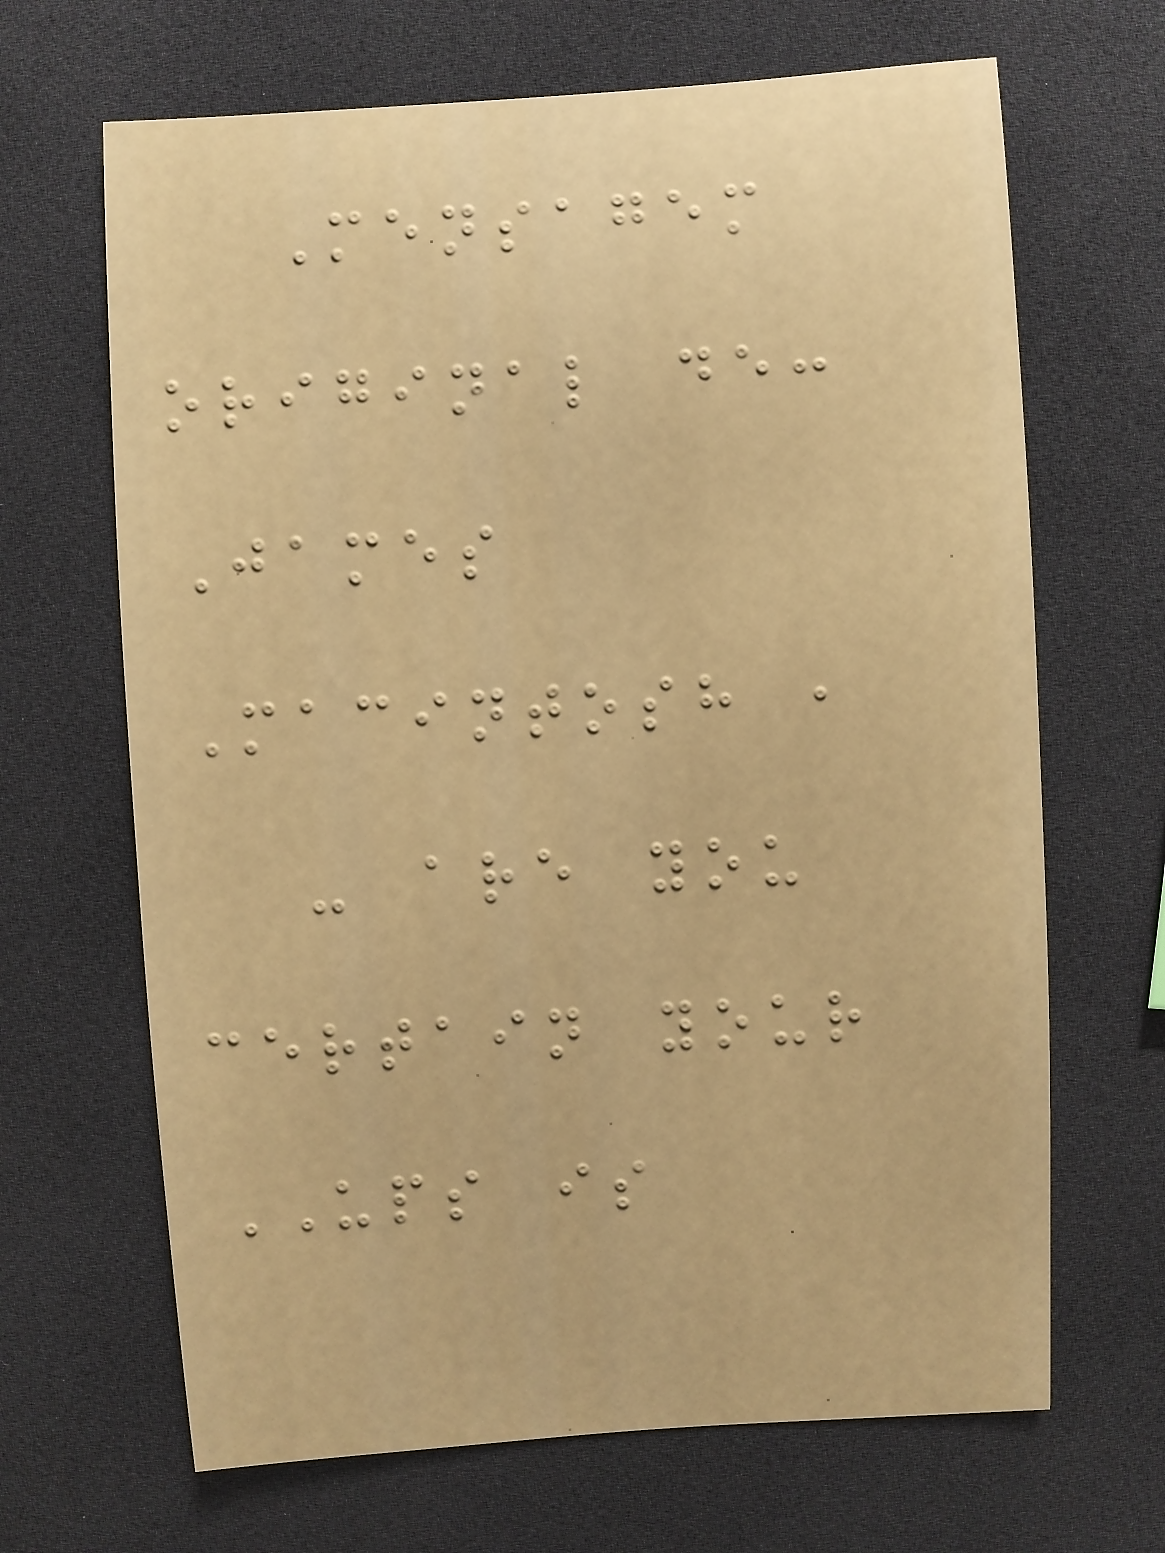Mensagem
original de:
James
Macintosh ,
- are you
certain your
UPS is
